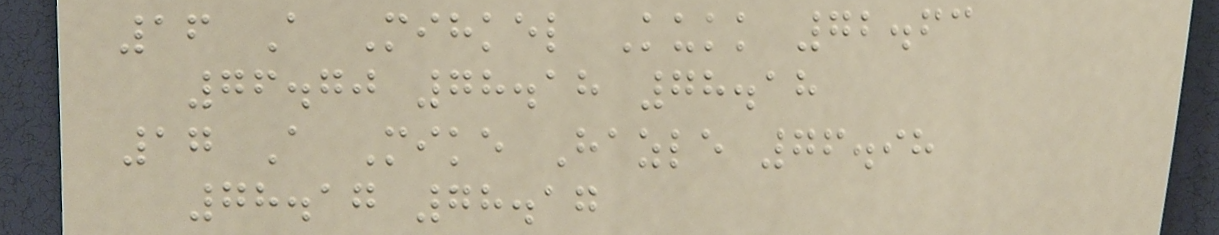16 A Mihkel Kukk 72.63
76.70 78.18 78.18
17 A Mike Hazle 76.98
78.17 78.17
